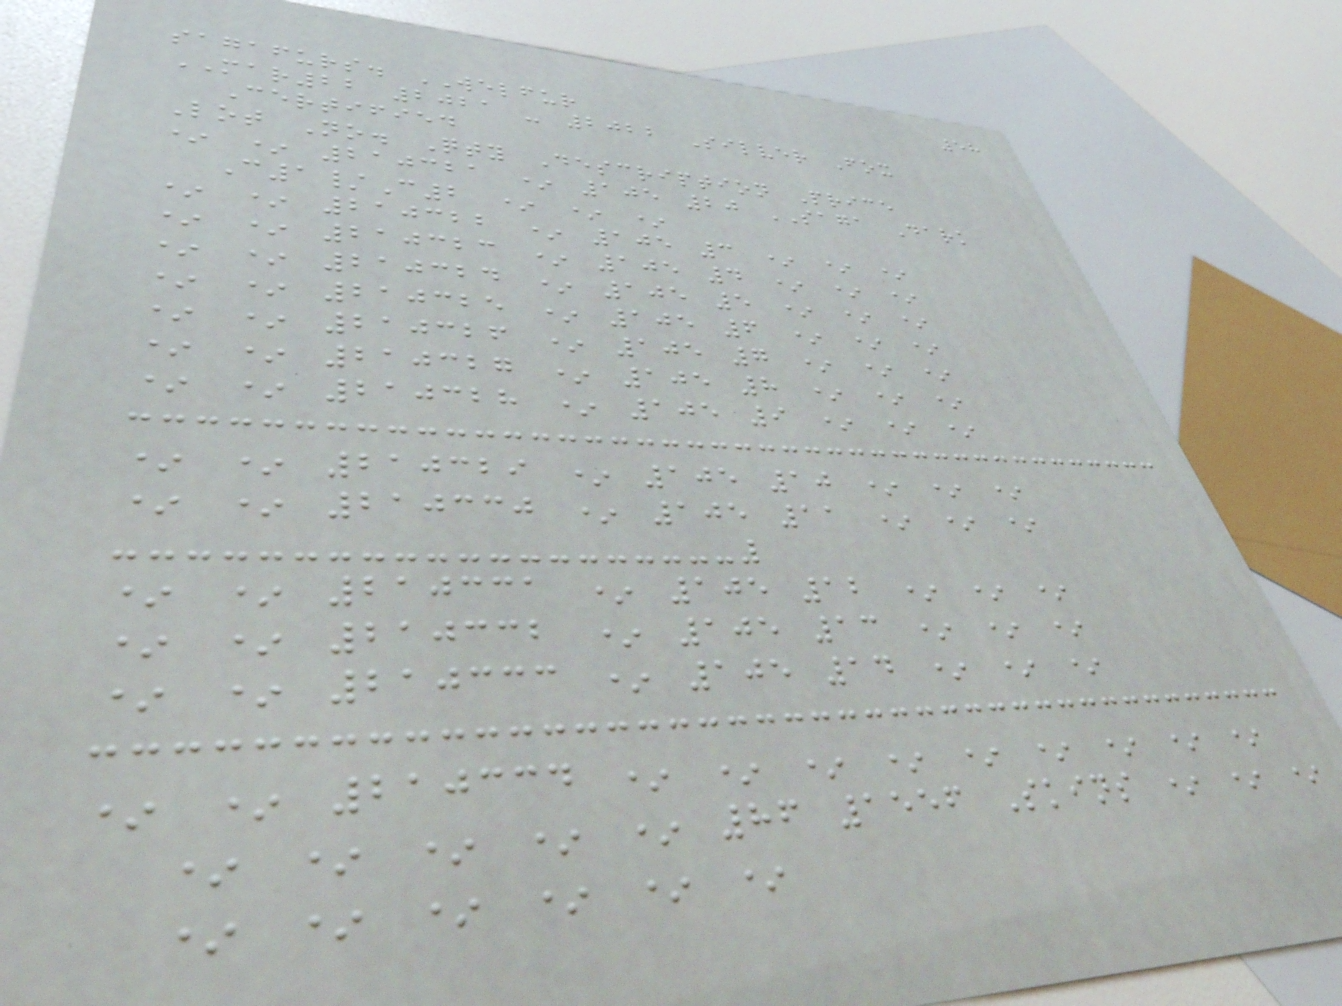58
sagafurs. WELFUR
MAR22 2021 - 2022 Silver Fox
Certified
Lot No. Qty Description Price
* * 210321 * 105 20 SAGA Dark
C1/C2 * * *
* * 210322 * 105 3 * * *
* * 210323 * 105 4 * * *
* * 210324 * 105 5 * * *
* * 210325 * 105 6 * * *
* * 210326 * 105 7 * * *
* * 210327 * 105 8 * * *
* * 210328 * 105 9 * * *
* * 210329 * 105 10 * * *
* * 210330 * 105 11 * * *
* * 210331 * 105 12 * * *
* * 210332 * 105 13 * * *
* * 210333 * 105 14 * * *
* * 210334 * * * * * * * * *
* * * * * 86 1556 Skins * * *
* * * * * *
